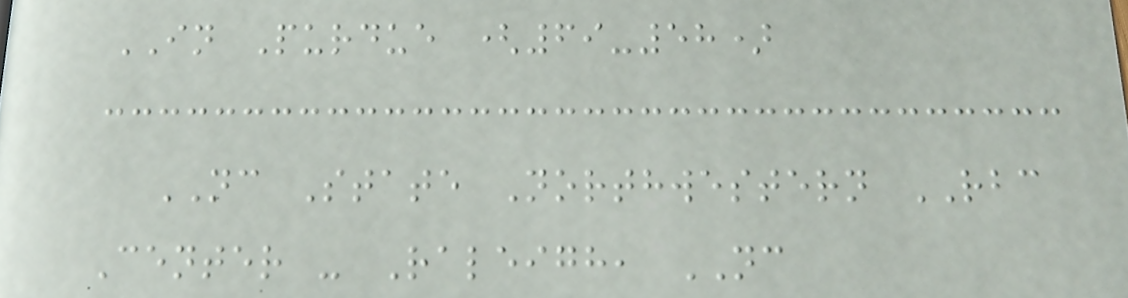IN Purdue (69-58)
NC State Northwestern RBC
Center - Raleigh, NC
